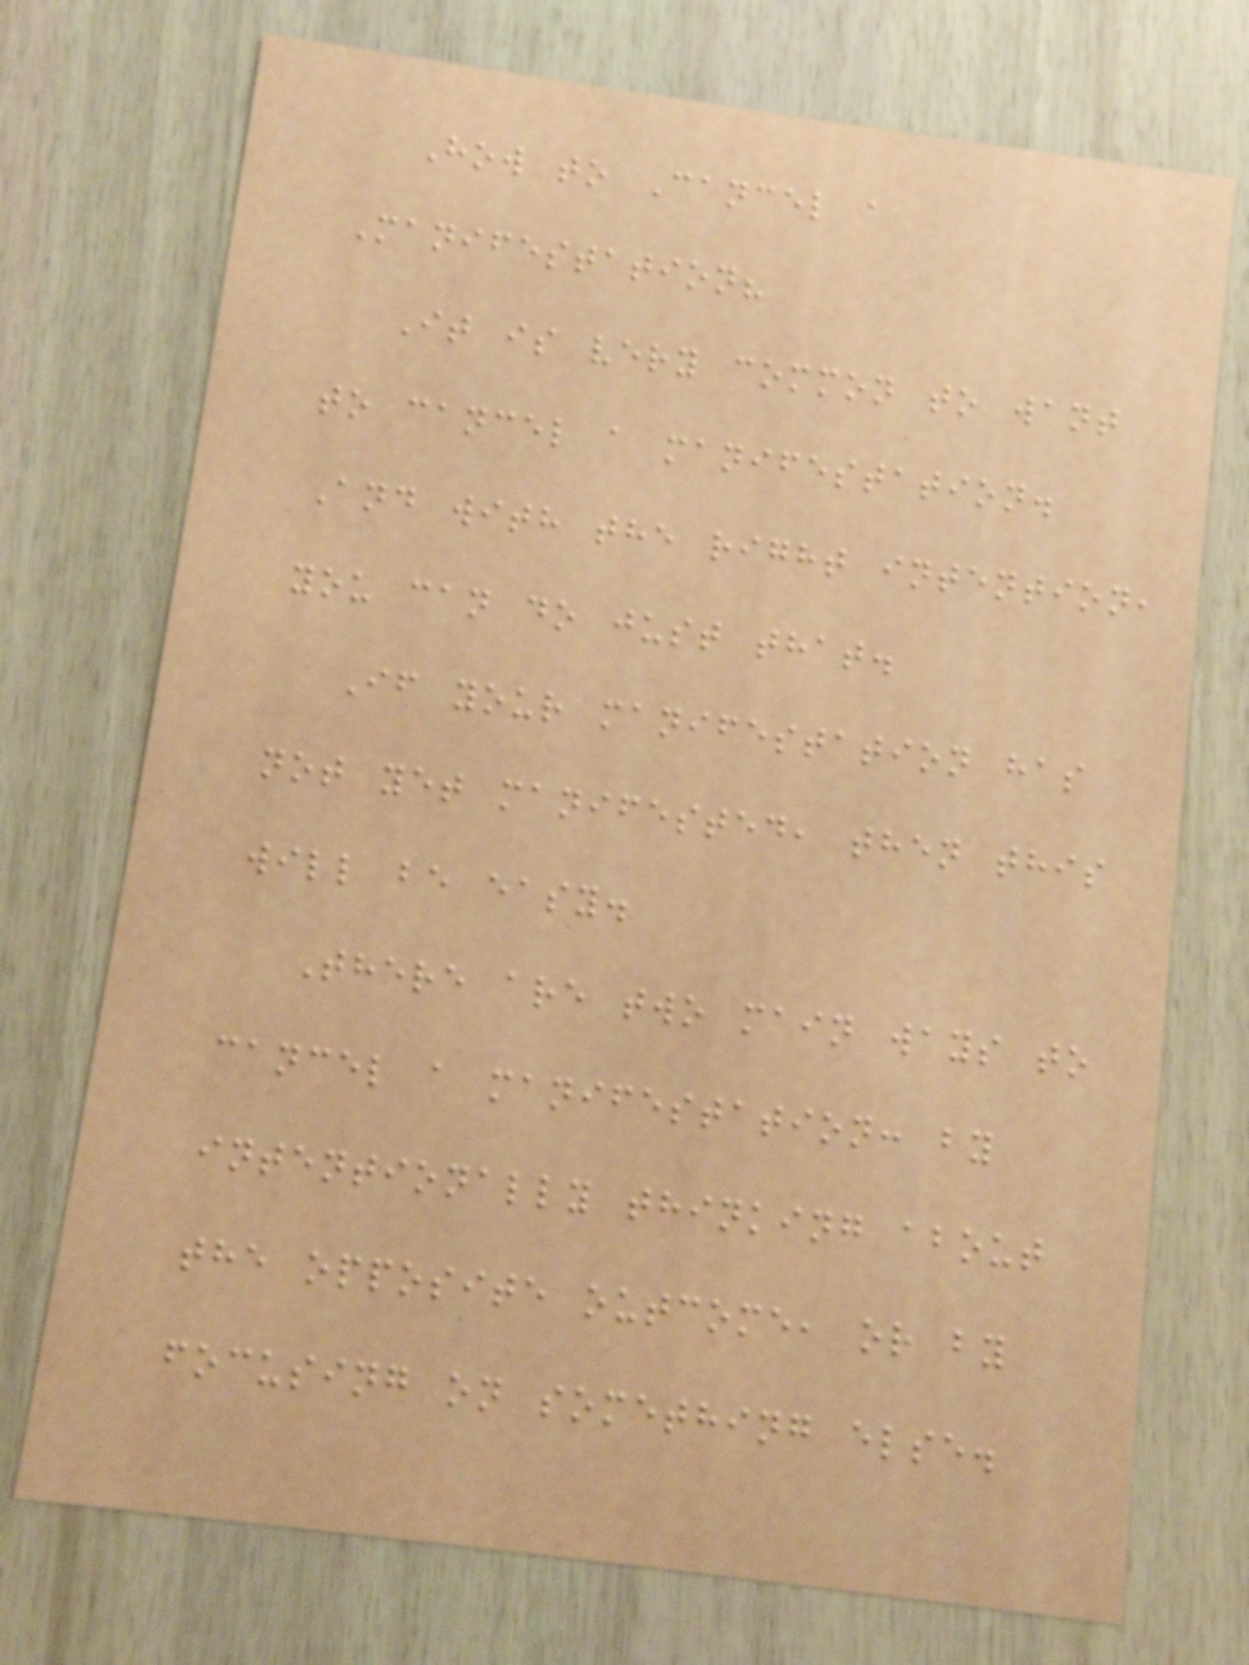How to Cancel a
Manifestation?
It is very common to want
to cancel a manifestation.
And with the right intention,
you can do just that.
If your manifestation has
not yet manifested, then this
will be easy.
There are two main ways to
cancel a manifestation: by
intentionally thinking about
the opposite outcome, or by
focusing on something else.
